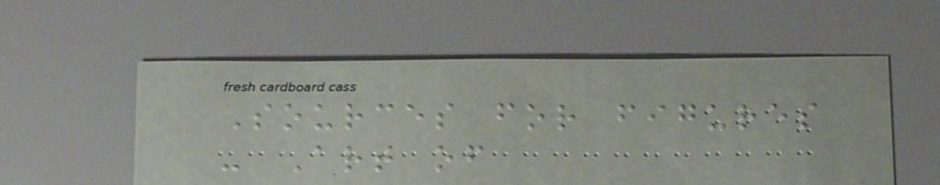Sources for figures
- Art of
